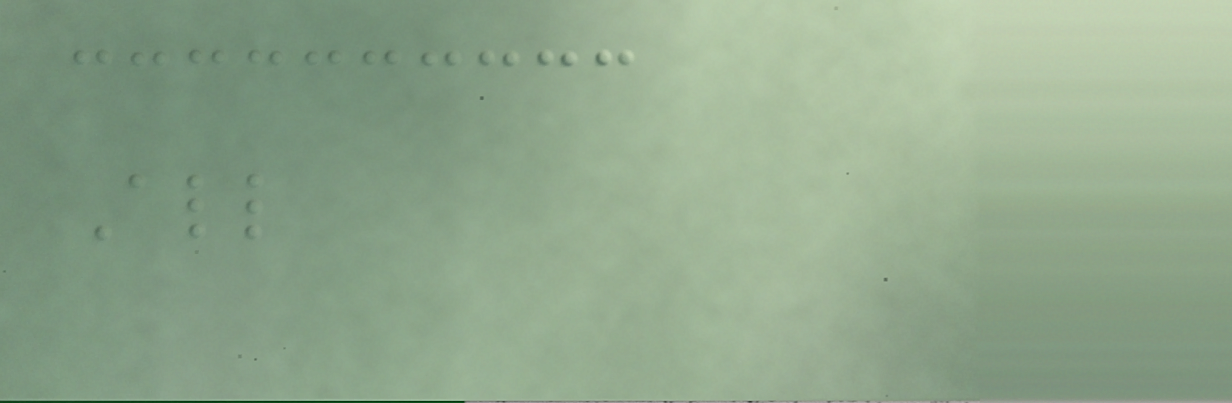All
